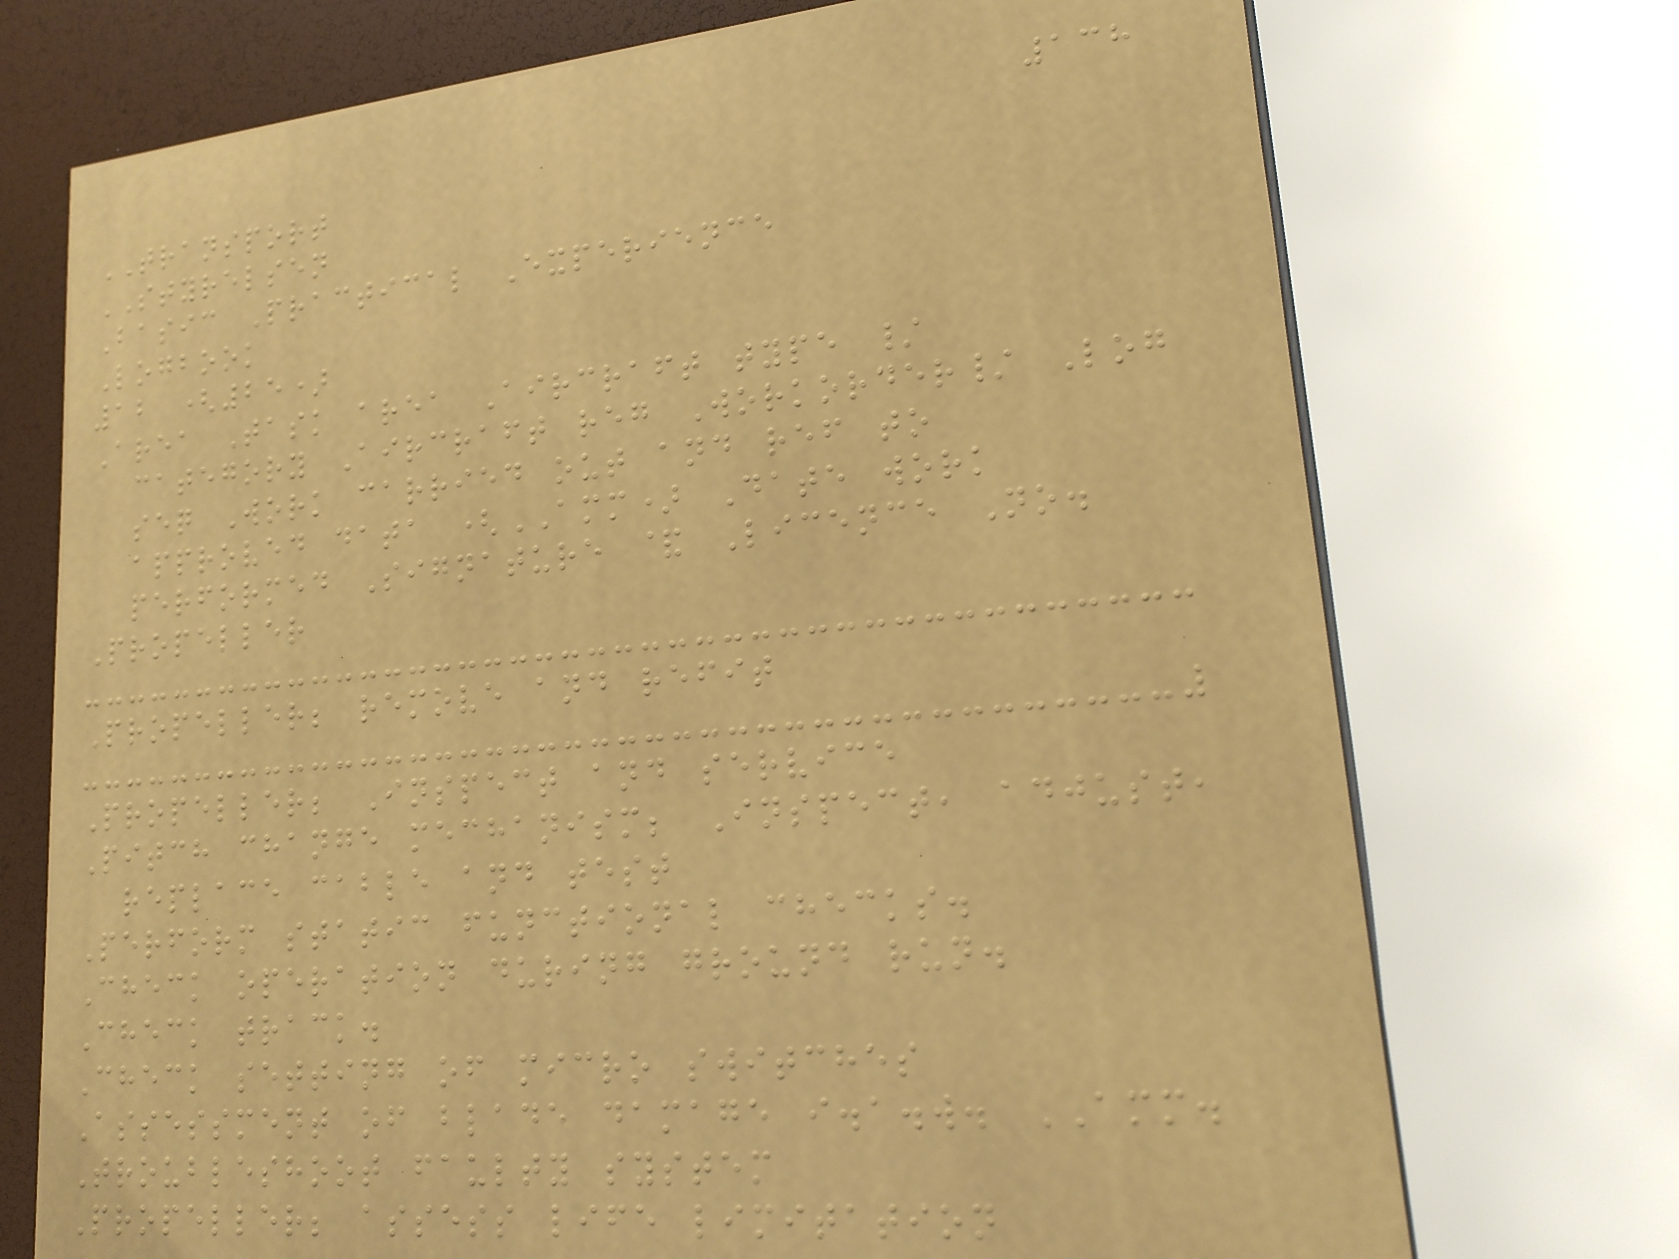138
TRANSPORT
STYRELSEN
Basic Practical Experience
Logbook
12 (25)
Area Task area Aircraft type /
category Aircraft reg Workorder/ Log
seq Work carried out and ref to
approved data (AMM) Date work
performed Signature & Licence No.
Propeller
Propeller; remove and refit
Propeller; Inspect and service
Pitch change mechanism; Inspect, adjust,
replace cable and test
Perform static functional checks.
Check operation during ground run.
Check track.
Check setting of micro switches
Assessment of blade damage i.a.w. AMM.
Troubleshoot faulty system
Propeller; assess life limitation
